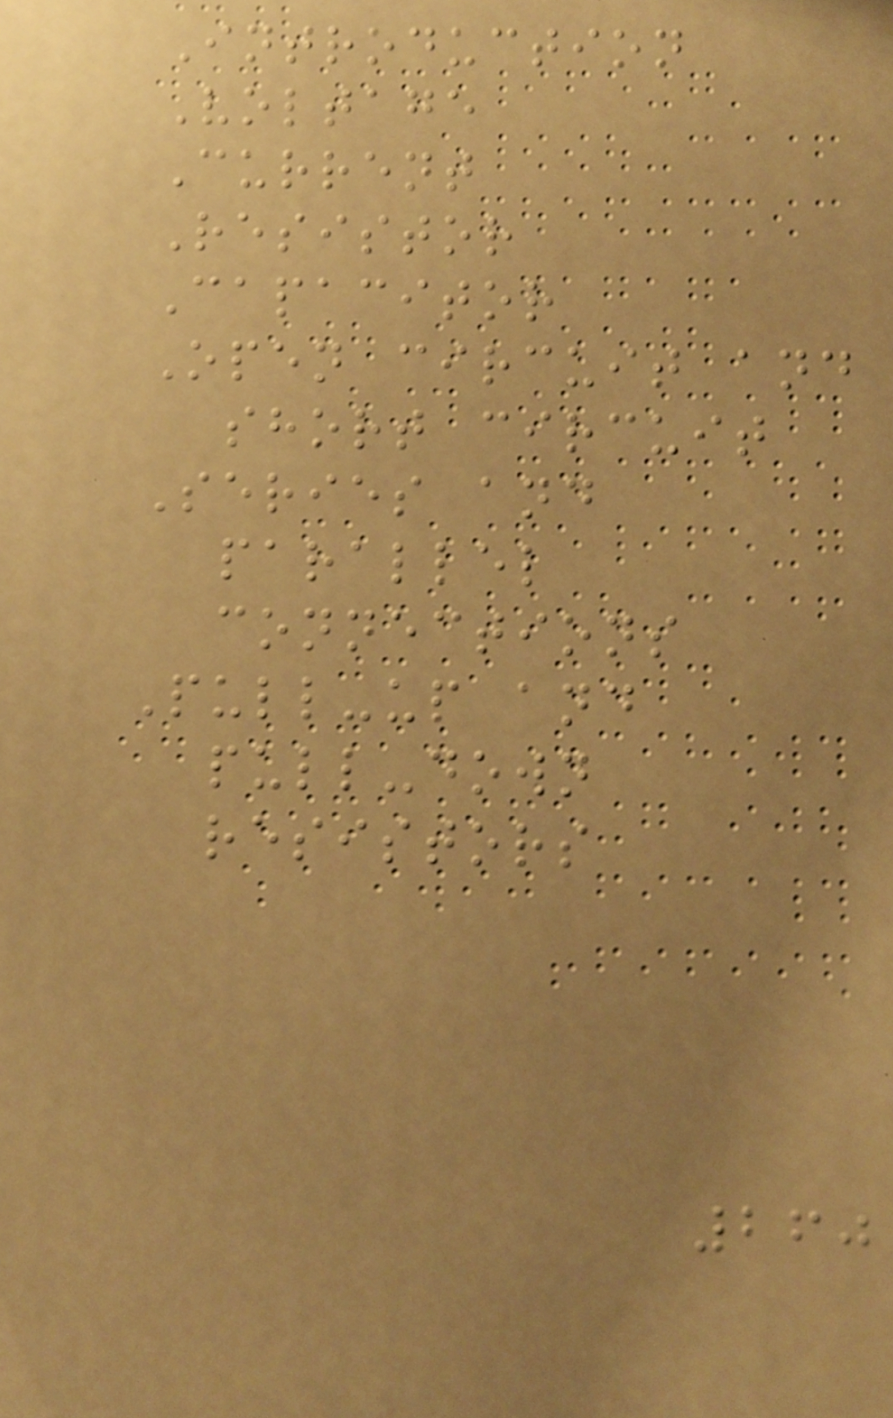Introduction
Voltage
Current
Resistor
Capacitor
Open circuit and
short circuit
Series and
parallel
connections
Pull-up and
pull-down
resistors
260
